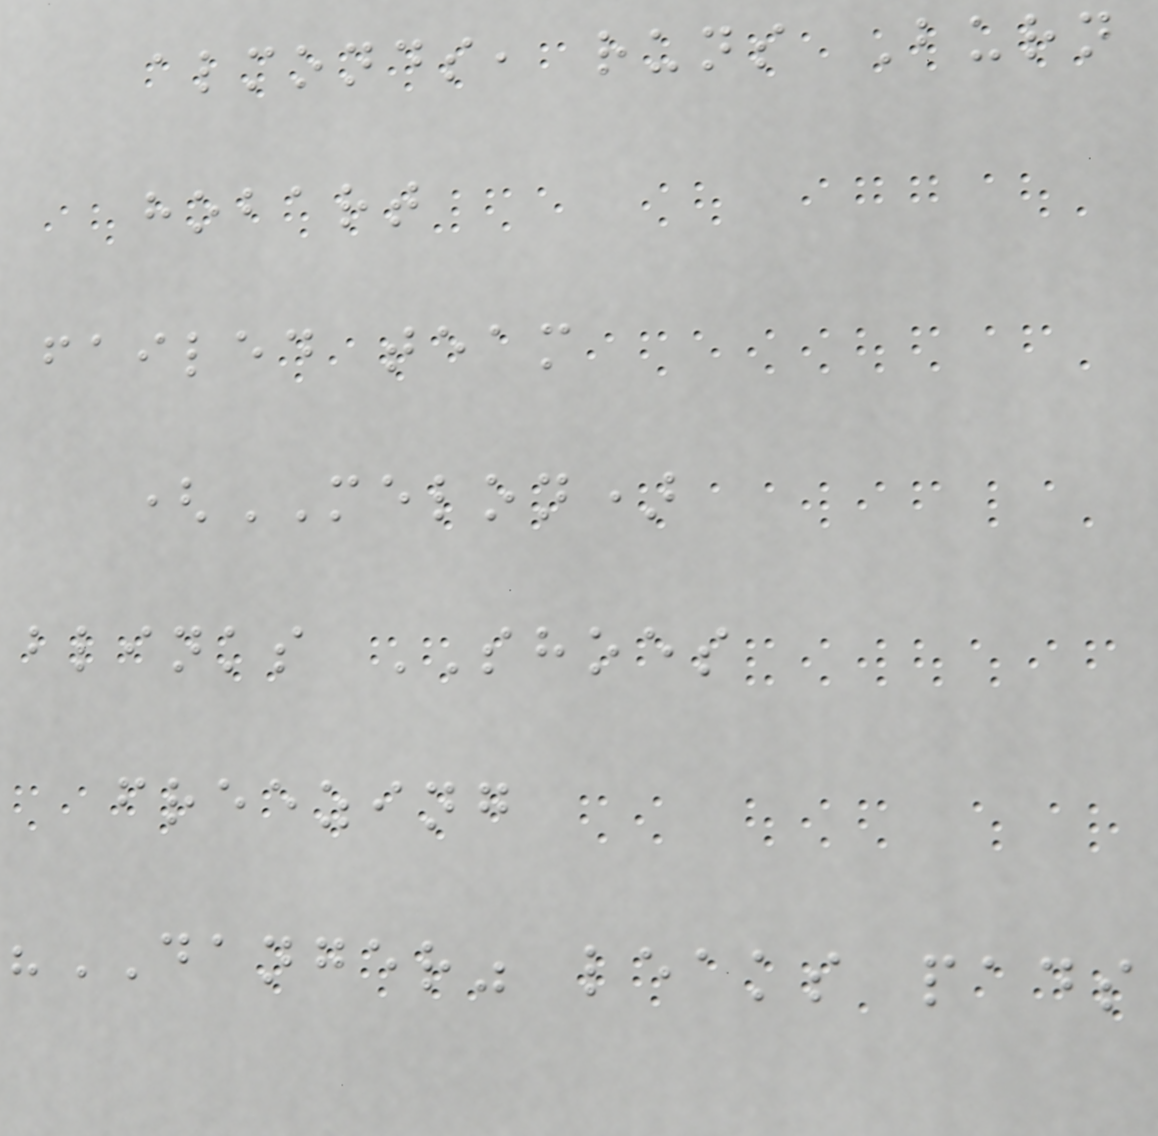almonds, runs Burn
hobart
failed team
(MELON)
blinks SHOES
freezing
"DANGER" leaks pads
